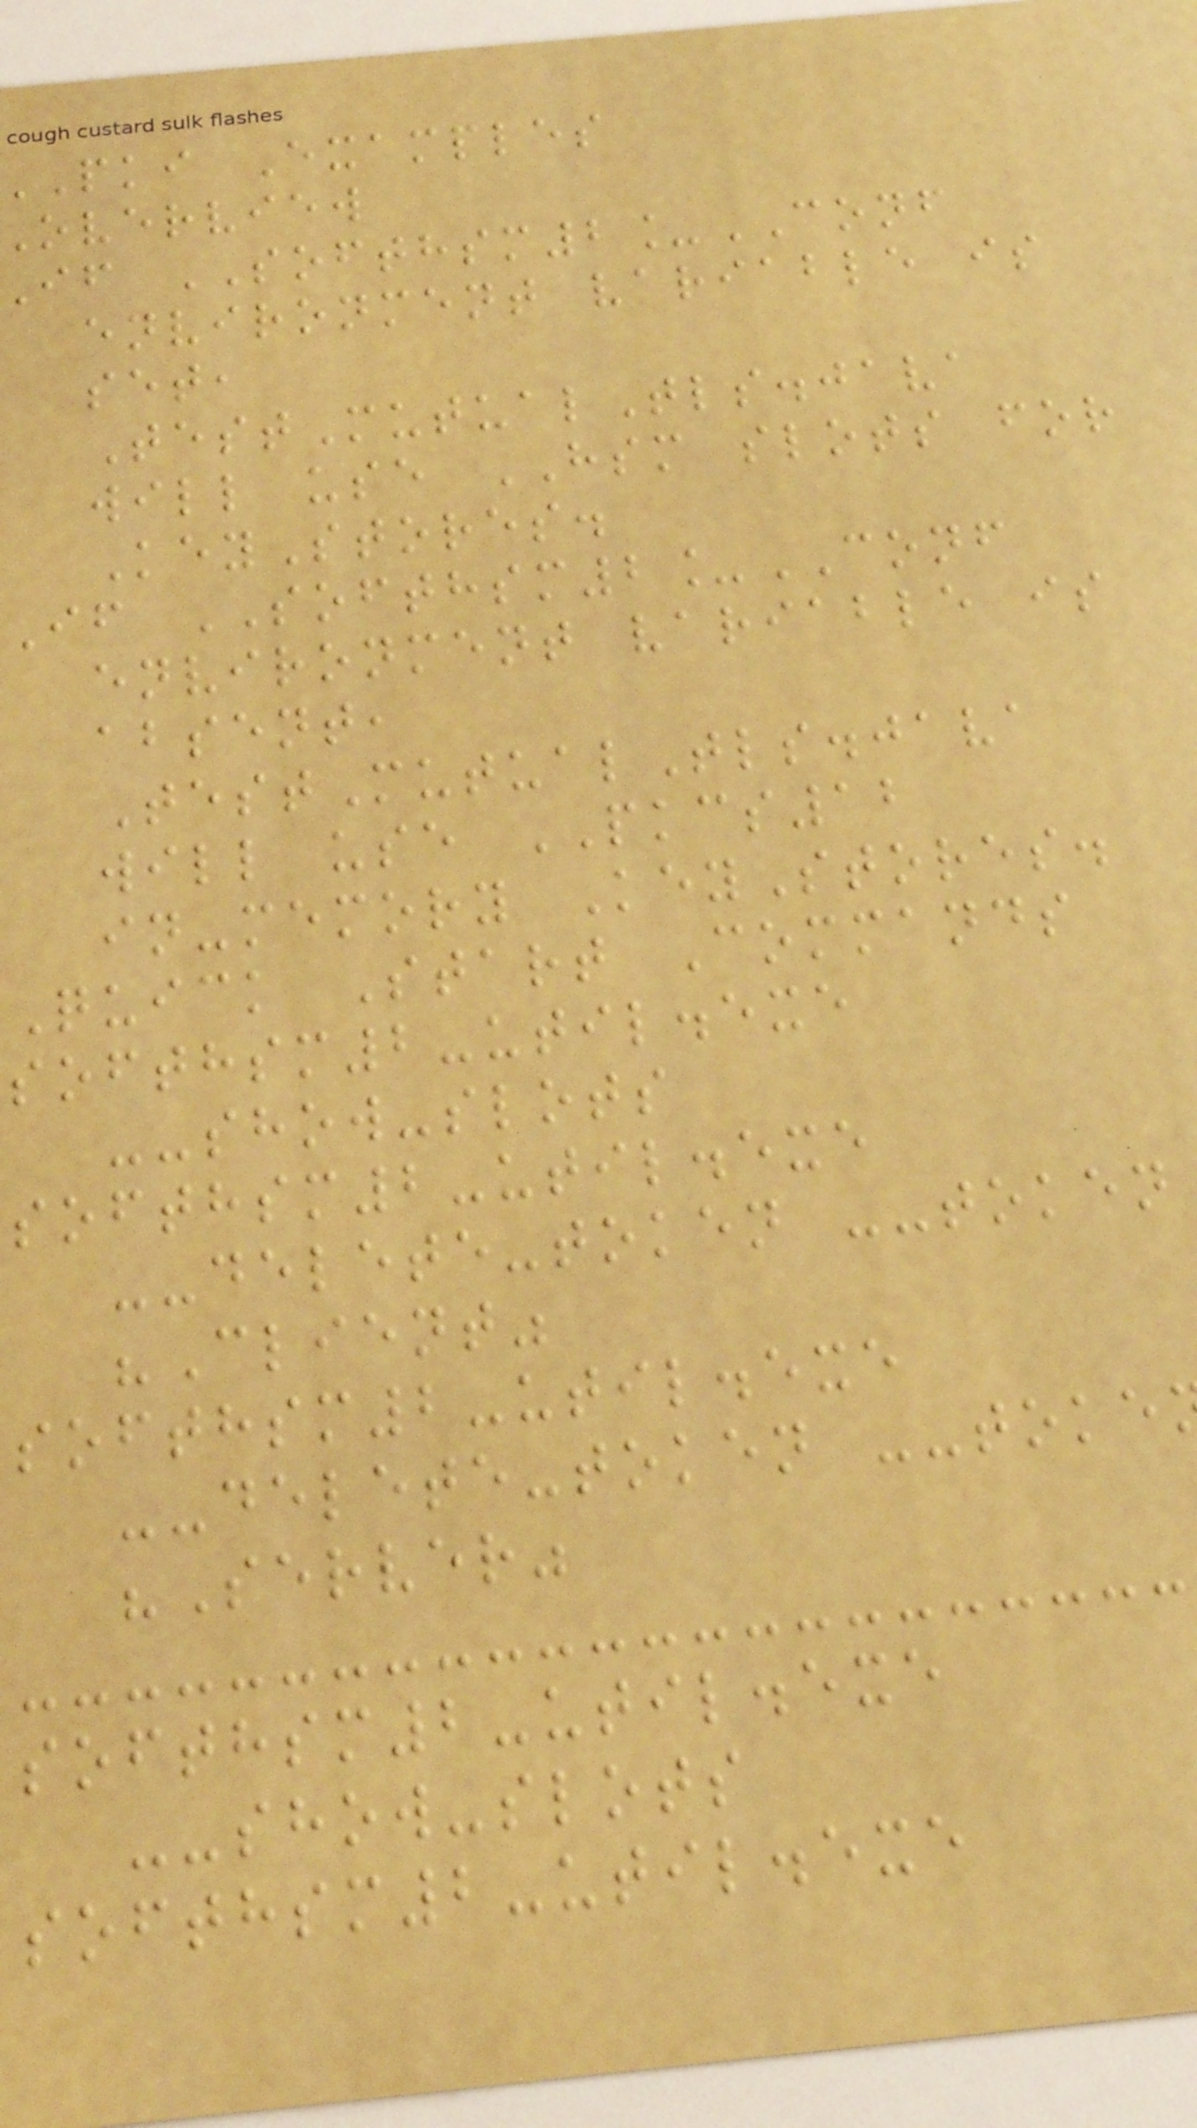pki Examples
overview
if SOFTHSM2_CONF
environment variable is
set,
TestMutualTls.java
will use HSM slots for
KeyStores.
If SOFTHSM2_CONF
environment variable is
absent,
TestMutualTls.java
will use PKCS12
in-memory KeyStores.
Quick Start Commands
softhsm2-util.exe
--show-slots
softhsm2-util.exe
--delete-token --token
"Client"
softhsm2-util.exe
--delete-token --toke
"Server"
softhsm2-util.exe
--show-slots
softhsm2-util.exe
